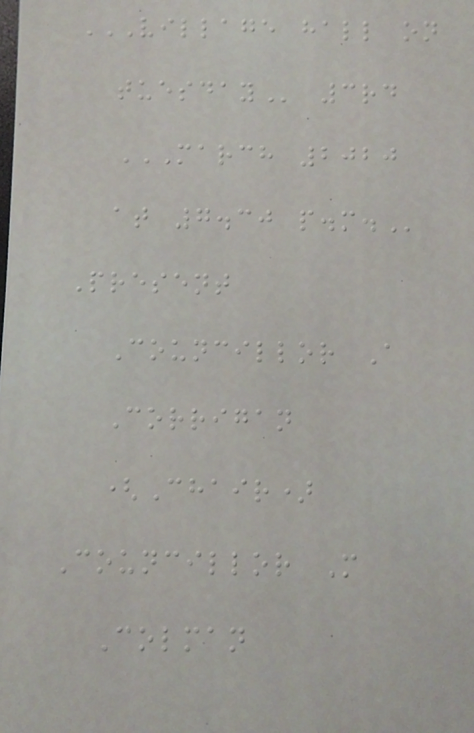VILLAGE HALL ON
TUESDAY 3rd
MARCH 2020
AT 7.30 P.M.
Present
Councillor A
Corrigan
(Chair)
Councillor M
Colman
